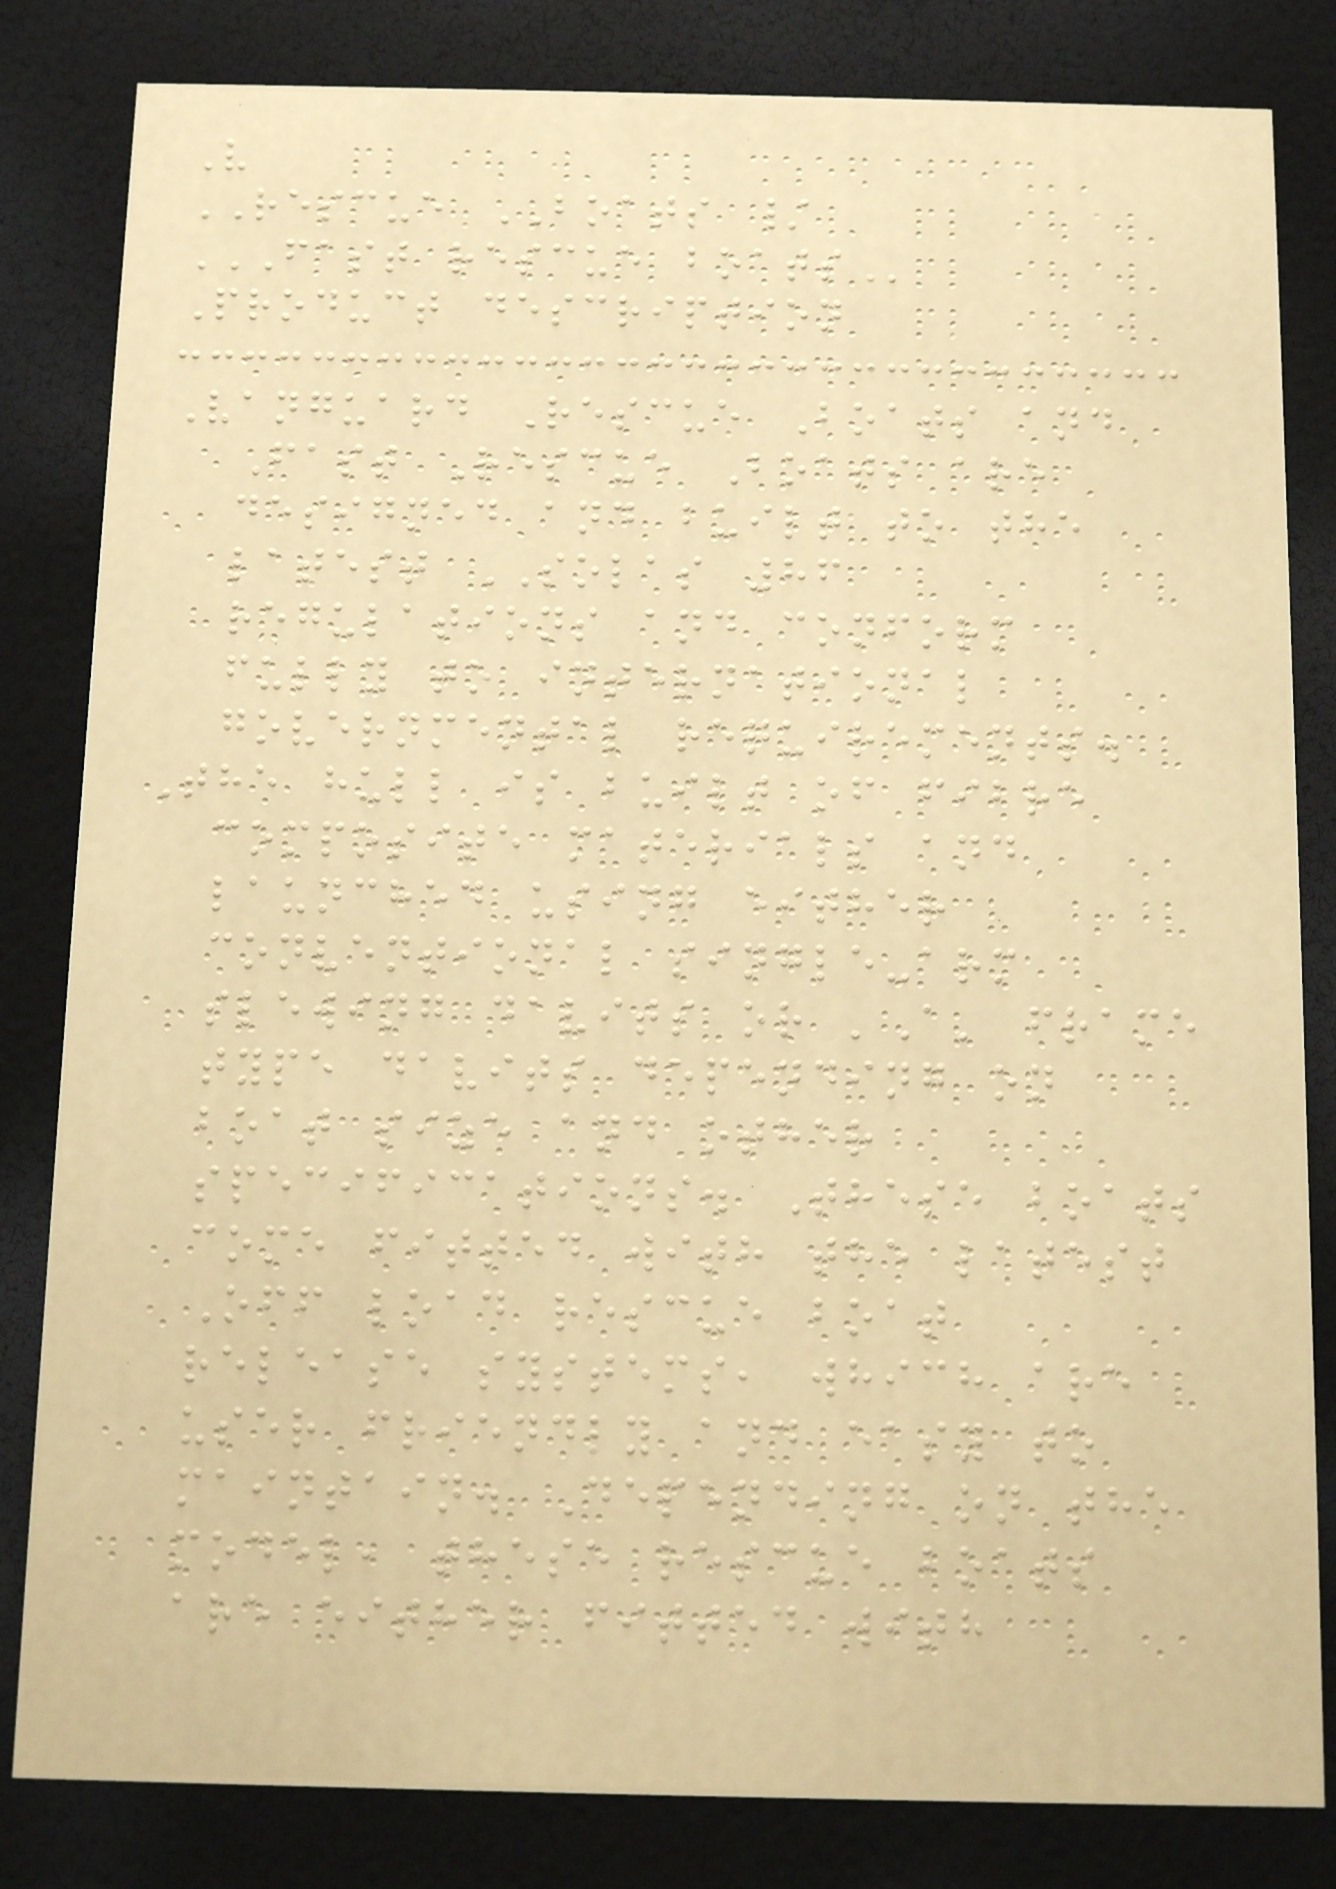V
RESCUE BOATS /
FAST RESCUE BOATS
Product description
Vanguard Rescue Boats and
Fast Rescue Boats are
designed and built to the
latest SOLAS 86
regulations and conform
fully to international
governmental requirements.
The hull is built of fibre
composite materials and
launched using either
conventional single-arm
slewing davits or 'A' frame
type davits depending on
boat size and other
specifications. These boats
come fitted with the latest
Off load rescue boat
release systems, which are
user friendly and easy to
maintain. Depending on the
model, these rescue boats
are either fitted with
